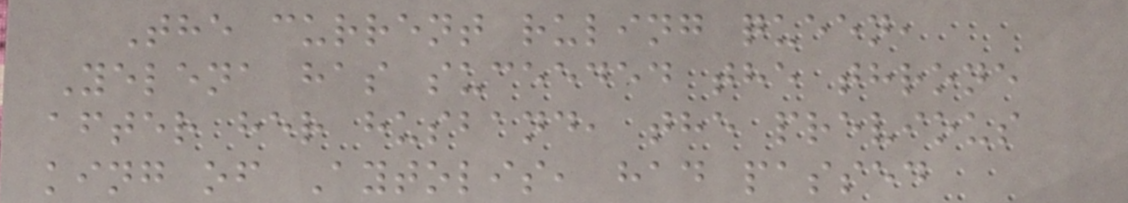The current ruling queen,
Yelena has suceeded the throne
after her husband, the previous
king of Aytolis, had passed
